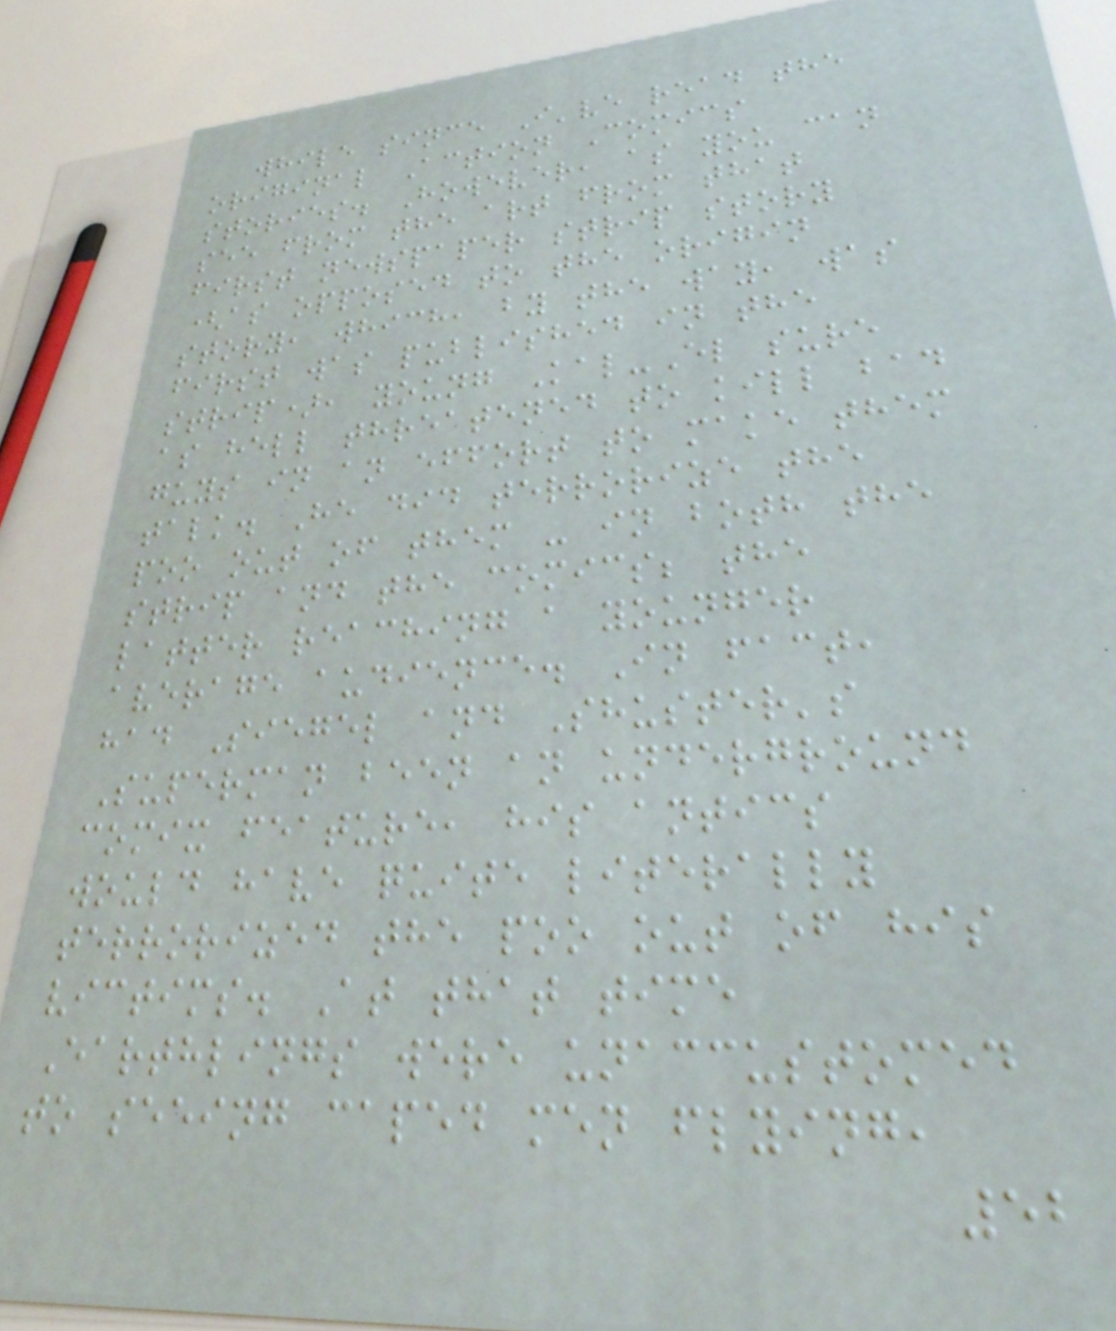while since I've read the
original Action Comics
stories. However, as you can
see from the art from that
first newspaper strip story
(as opposed to the origin
story, which, by the way, was
first was published in the
strip), young Kal-El sure
as hell threatened to kill bad
guys in an effort to make them
talk. He did terrorize the
poo out of them - in both the
strip and the comics; the
latter reaching a younger
average audience. In fact,
had Siegel and Shuster's
Superman been an underground
comix feature, his antics
would have quite literally
terrorized the poo out of his
victims. At that time
Earthlings were unaccustomed
to seeing caped men flying,
52
